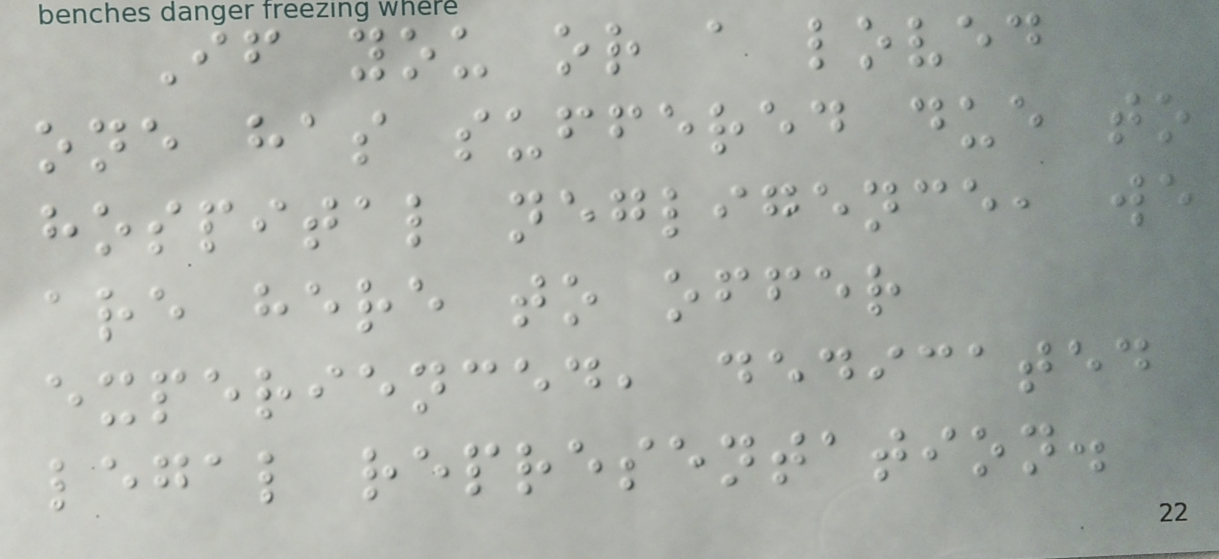If you or a loved
one has suffered due to
hospital negligence, we
are here to offer
experienced, dedicated
legal representation.
